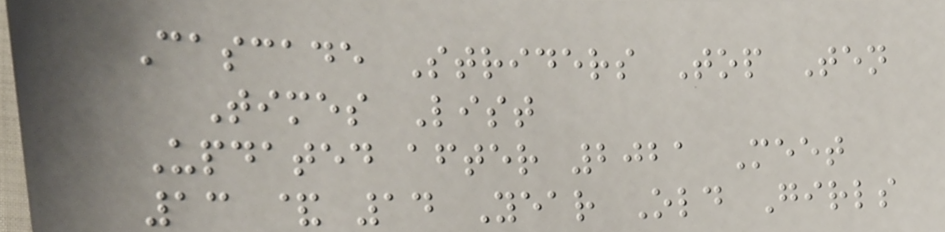Cascade Striders Top Ten
Times List
Updated after 2021 Meet
13 & 14 Year Old Girls
